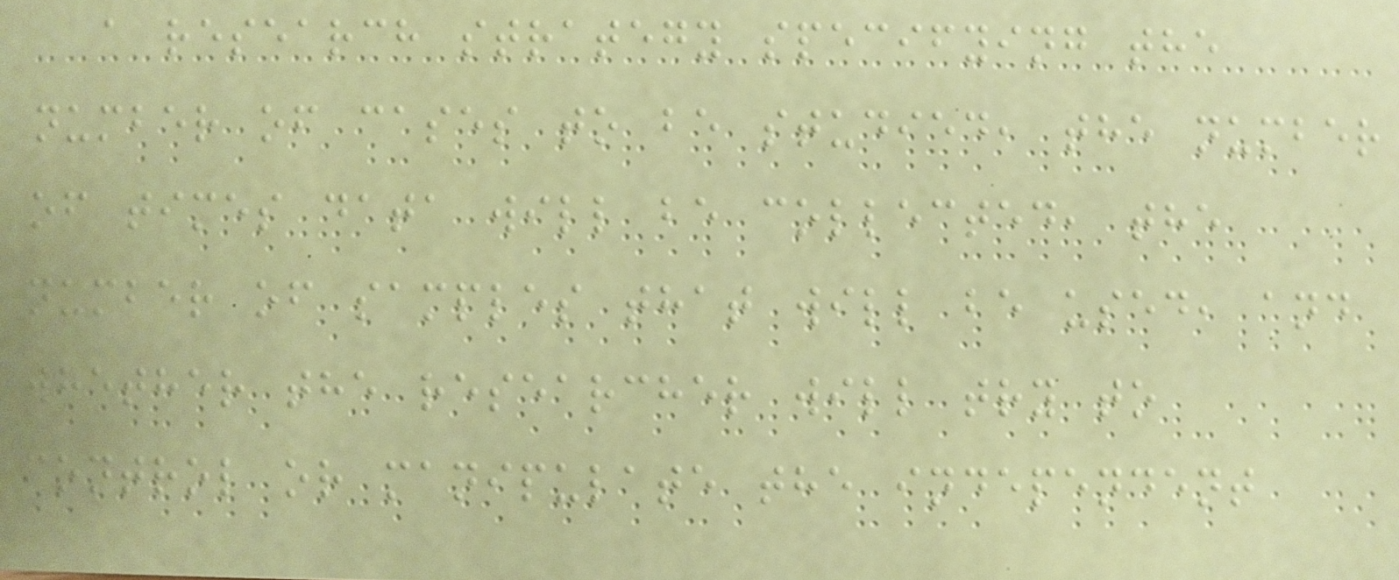a research strategy specifying the
number of cases to be studied, the number
of times data will be collected, the
number of samples that will be used, and
whether the researcher will try to
control or manipulate the independent
